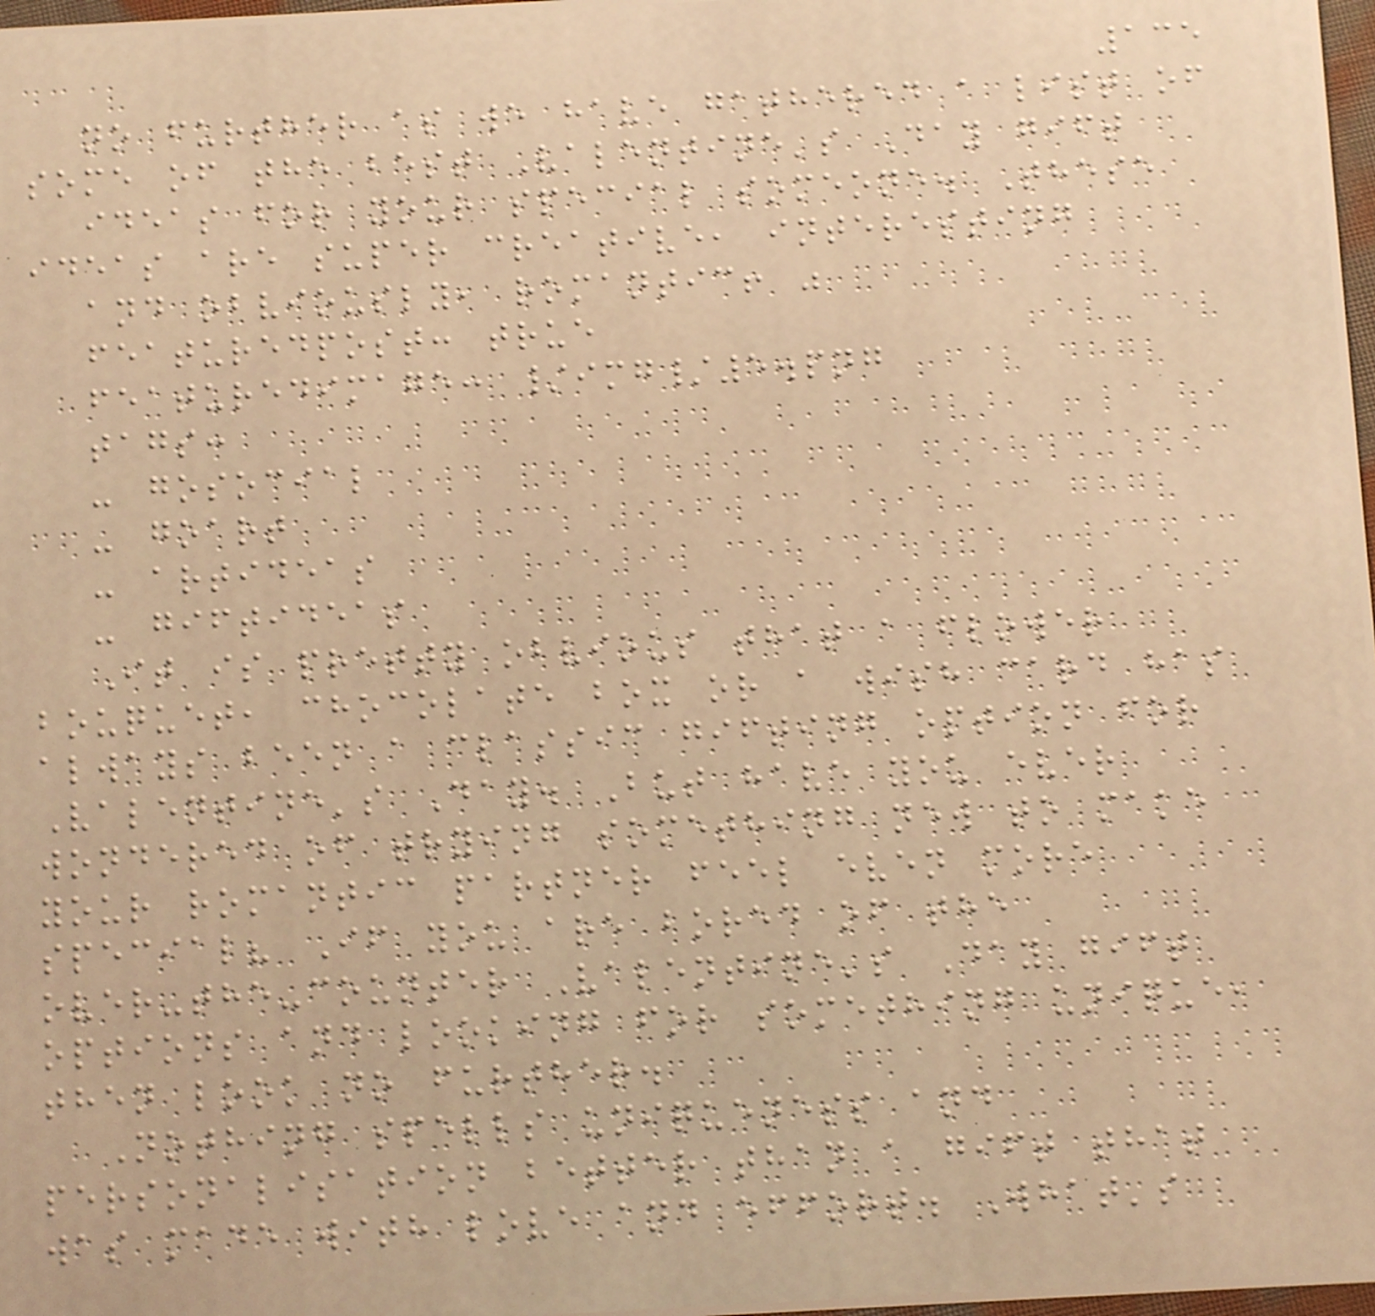135
no further as we have gathered a list of
some of the best Valentine's Day gift
ideas for your special someone. These
ideas are super creative, interesting
and obviously, romantic! "
featuredpost: true
featuredimage: /img/5.png
tags:
- gosocial
- goart
- artideas
- giftideas
It is pretty obvious that a flower
bouquet, chocolate box or a wish card has
always been a classic gifting option for
Valentine's Day. But have you ever
wondered of trying something new to make
your romantic partner feel even more
special? If you are bored of the
over-the-counter Valentine's Day gift
options and looking for something unique,
then look no further.
Nothing spells uniqueness and
personalisation better than a gift that
was made with love and effort. What's
